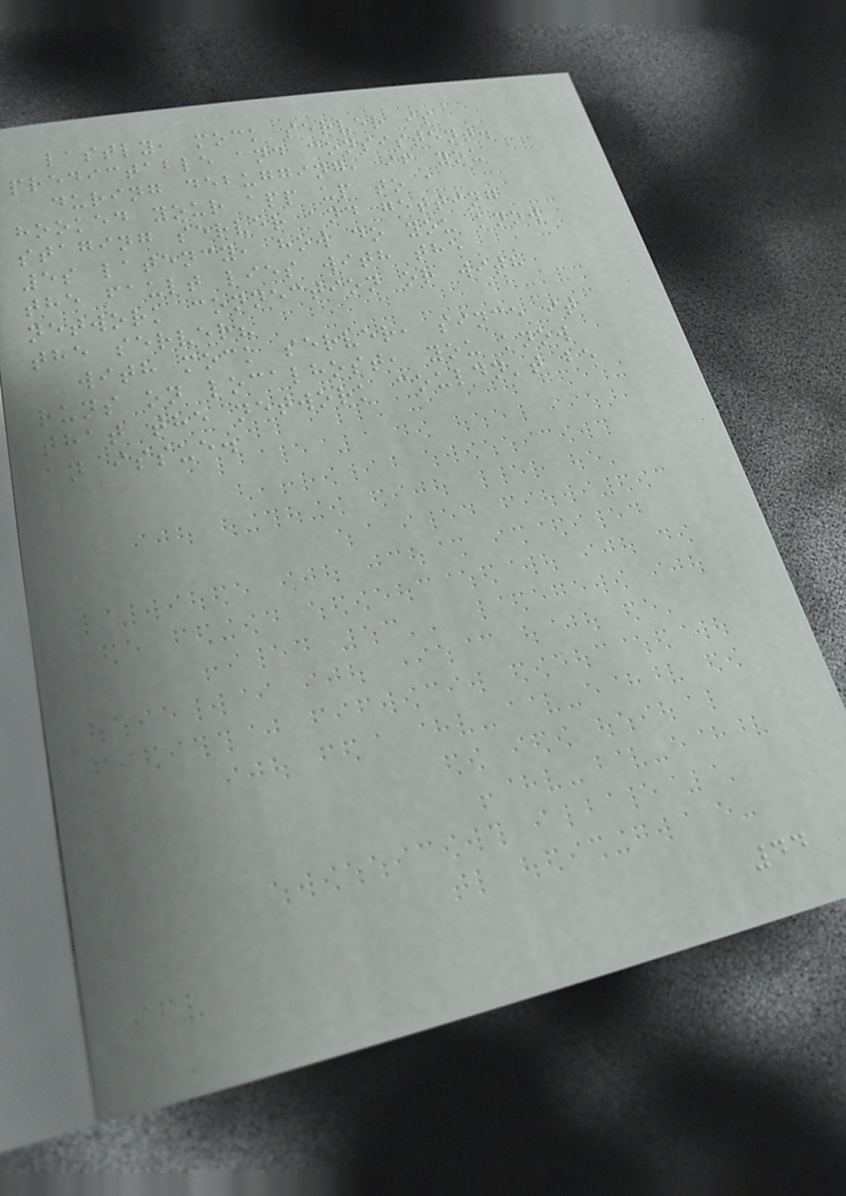lastly, mock server is
predictable and consistent.
during debugging, if you
hooked your app up to a
staging server and getting
5s latency, how do you know
the fault lies with the
network connection or with
the server?
with mock server, since it
runs on localhost, you know
that the network couldn't be
an issue.
44
